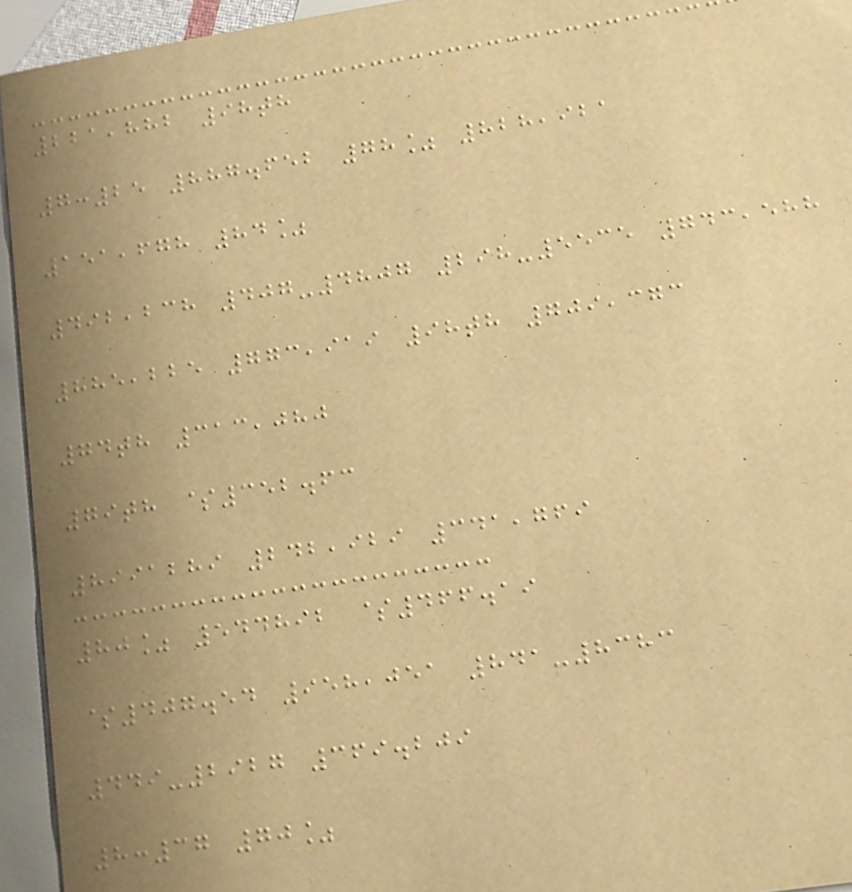221,882 98th
7:25 887.652 78% 828,921
151,678 84%
492,238 407-4807 298-5535 743,588
885,225 773,919 98th 709,373
74th 313,080
79th $352.63
8991289 242,929 341,769
80% 544892 $466.19
$407.54 958,051 841-8383
449-2927 369.209
8:37 70%
